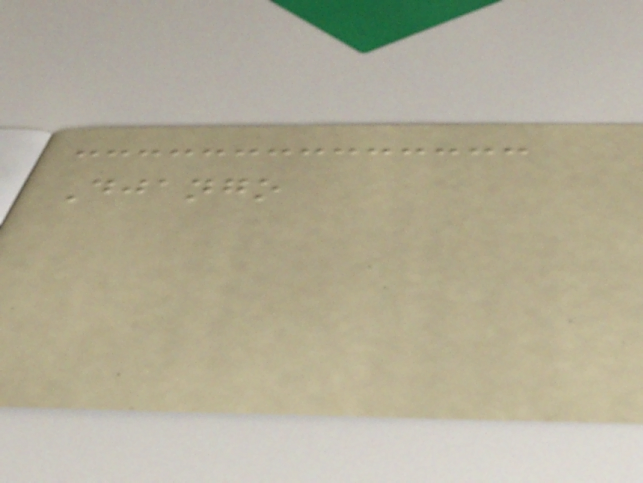Django
